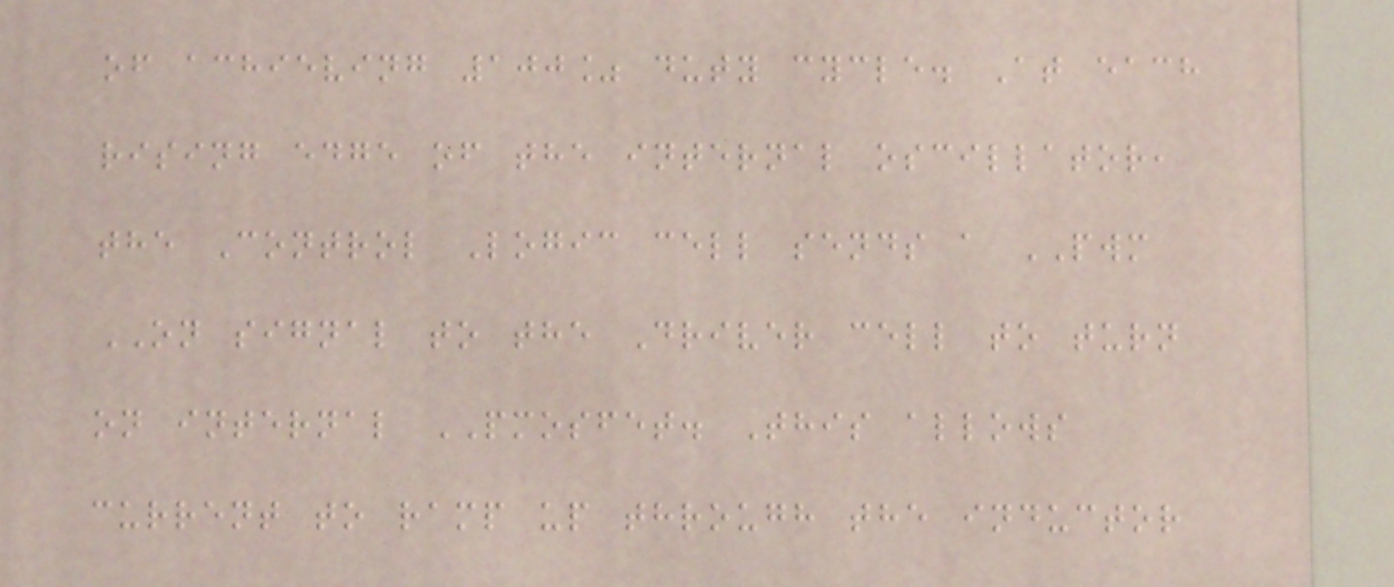of achieving 100% duty cycle. At each
rising edge of the internal oscillator,
the Control Logic cell sends a PWM
ON signal to the Driver cell to turn
on internal PMOSFET. This allows
current to ramp up through the inductor
